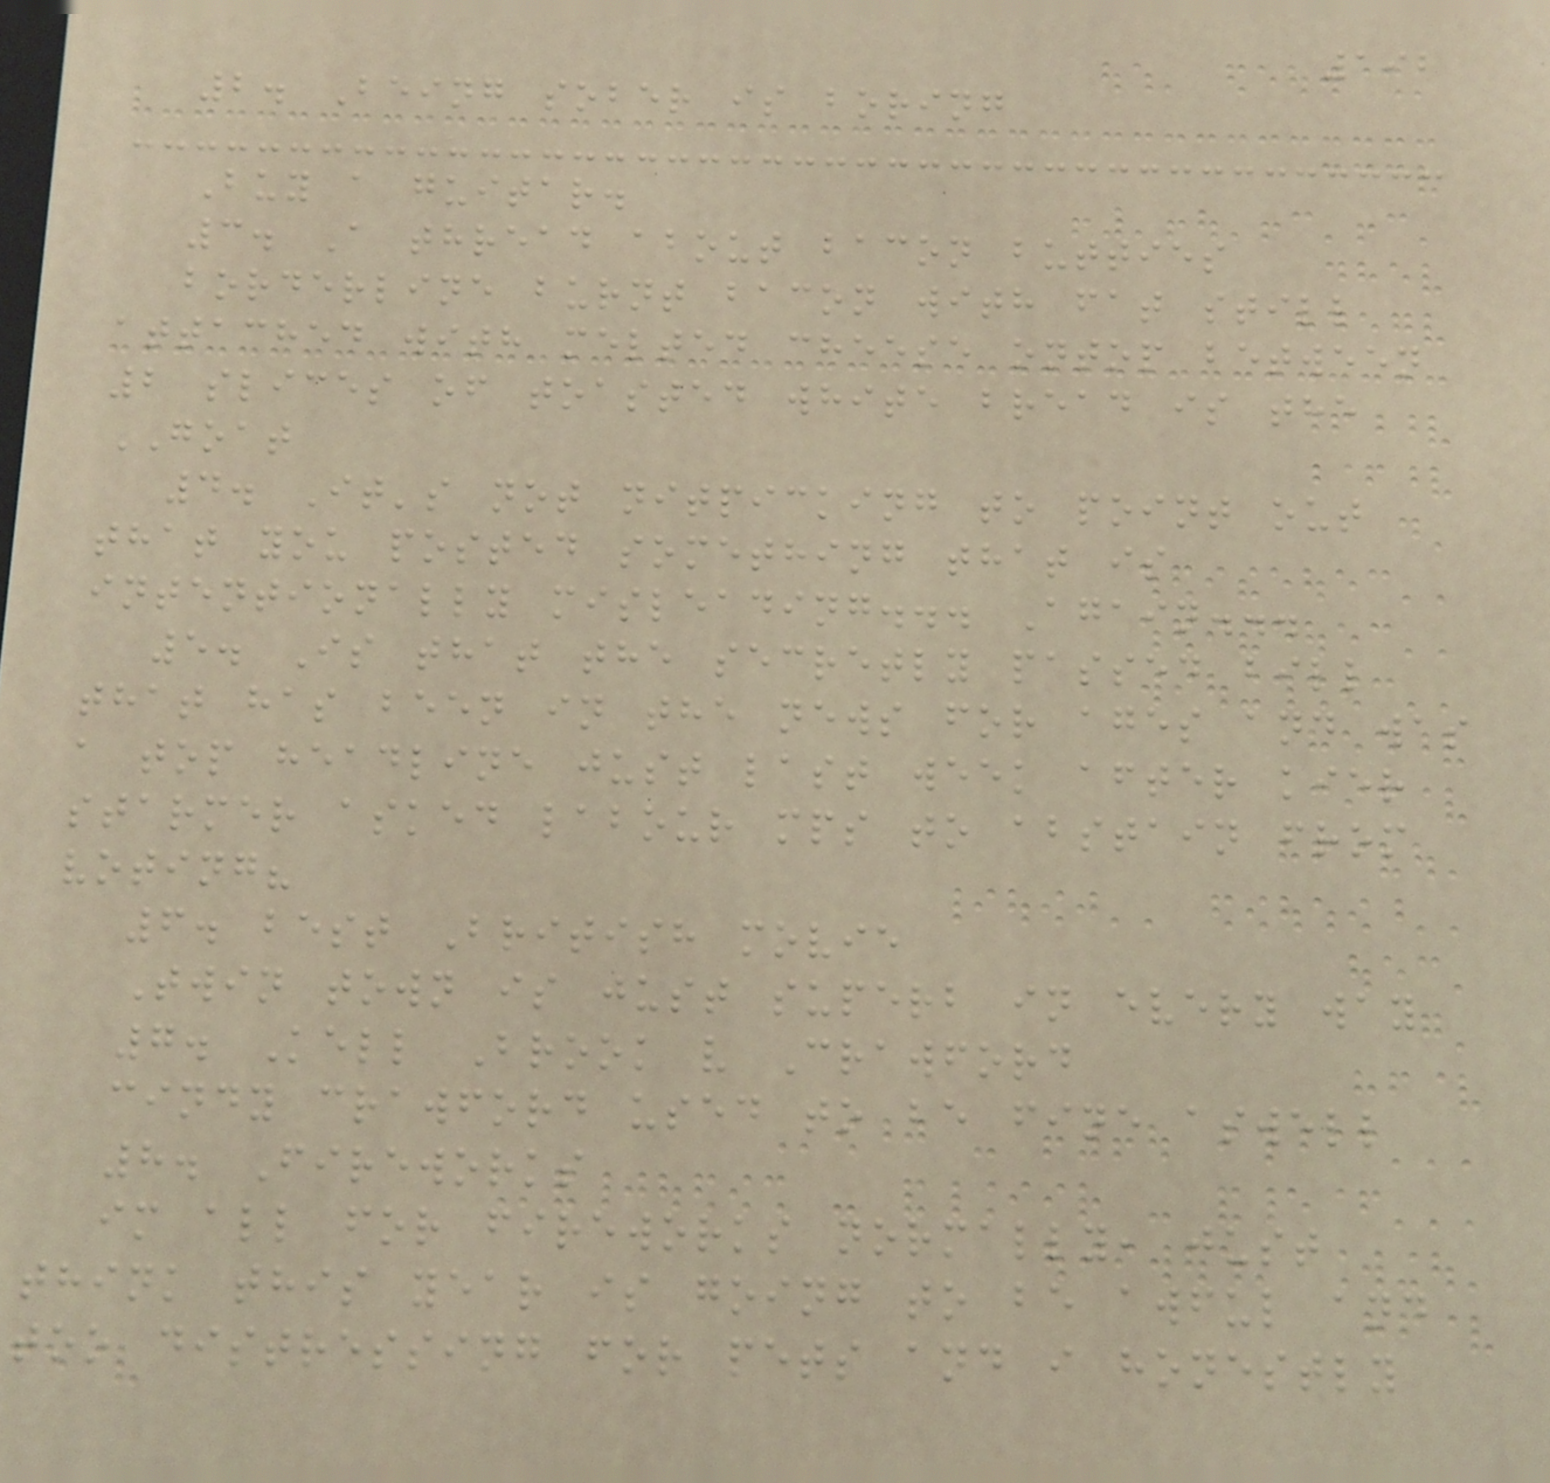192
2. Being sober is boring
Buy a guitar.
3. A thread about bacon butties
borderline burnt bacon with fat still
attached with melted cheese ontop between
2 slices of toasted white bread is the
GOAT
4. It's not nitpicking to point out
that you posted something that is
intentionally misleading... Again...
5. Is that the secretly passed bill
that has been in the news for ages and was
a top headline just last week after kier
starmer asked labour mps to abstain from
voting?
6. best British movie
Twin town is just superb in every way
7. Kell Brook v Crawford
cindy crawford used to be fine aswell
8. Fireworks
im all for fireworks normally, just
think this year is going to be awful and
too distressing for pets and i honestly
